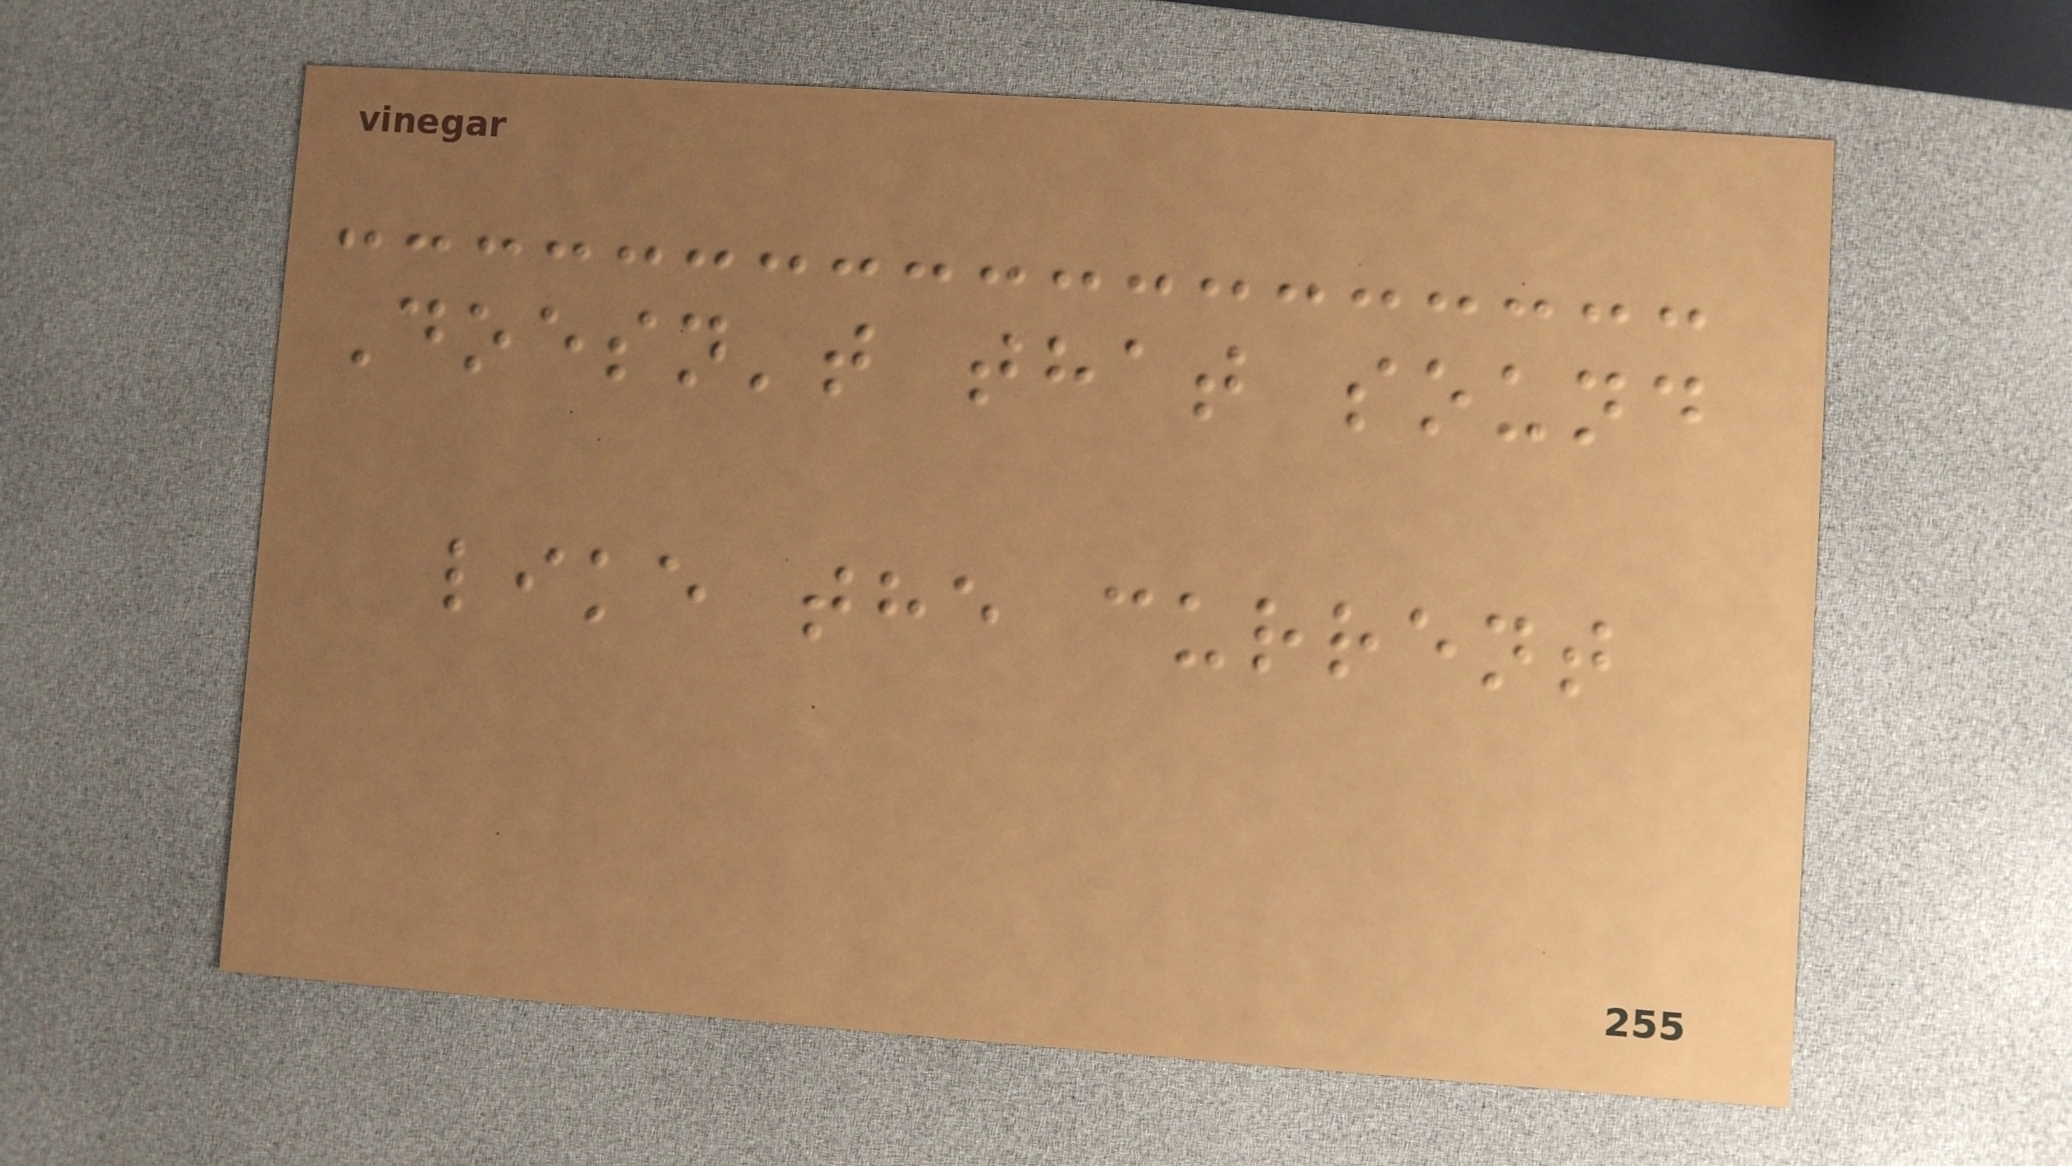Doesn't that sound
like the current
